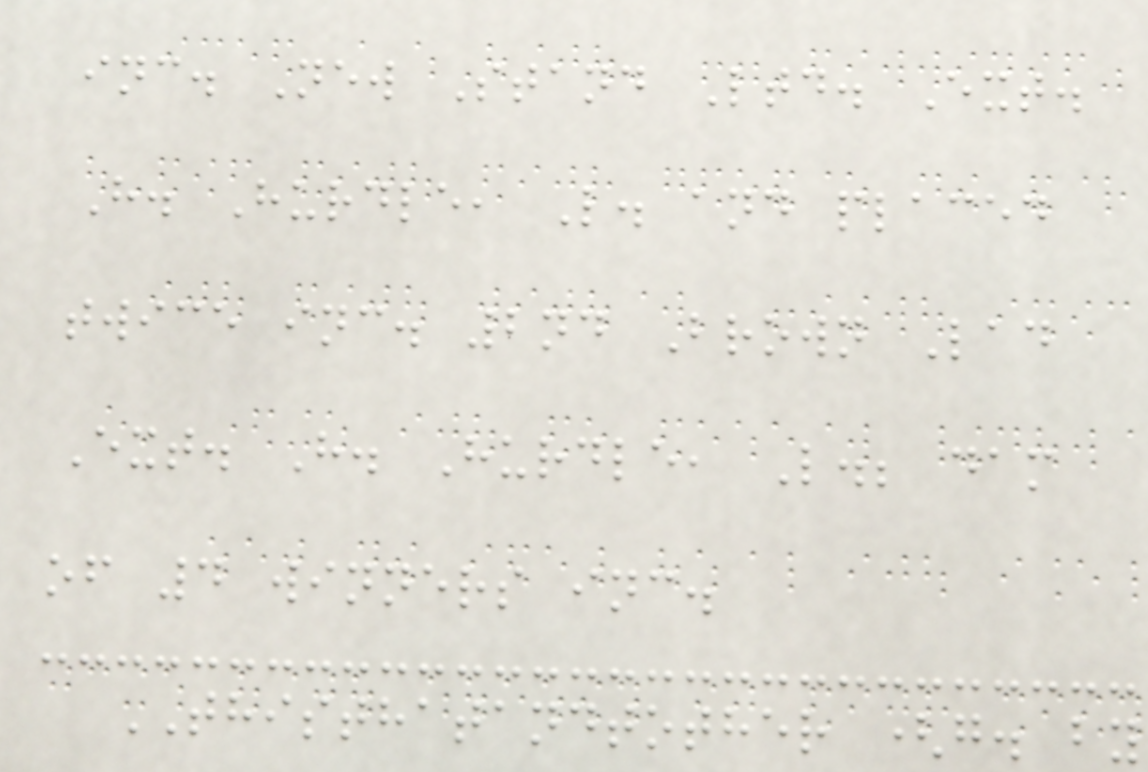inc. New Stand Ltd. Ext.
H. Hurdle, L. and placed
twice inc. 2nd Brown Lad
Ext. H. Hurdle, L.; dam
of 4 winners inc.
THISTHATANDTOTHER (g. by
